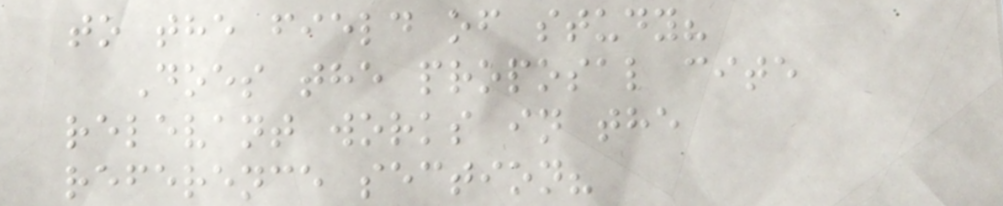to the field of study?
Does the proposal cite
relevant works in the
reference section?
